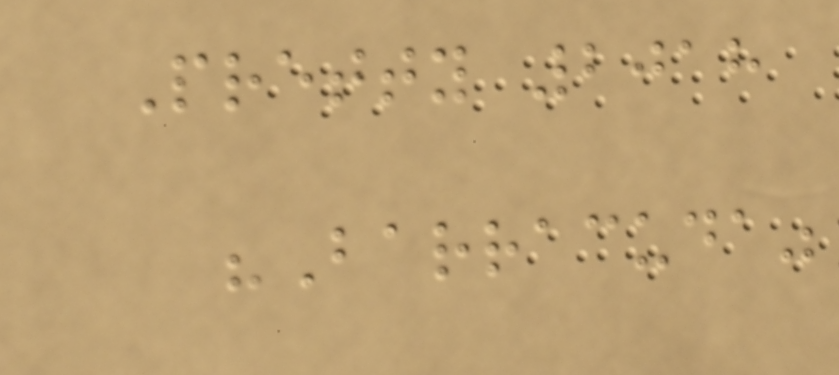Pretty 2018
"Barracuda"
